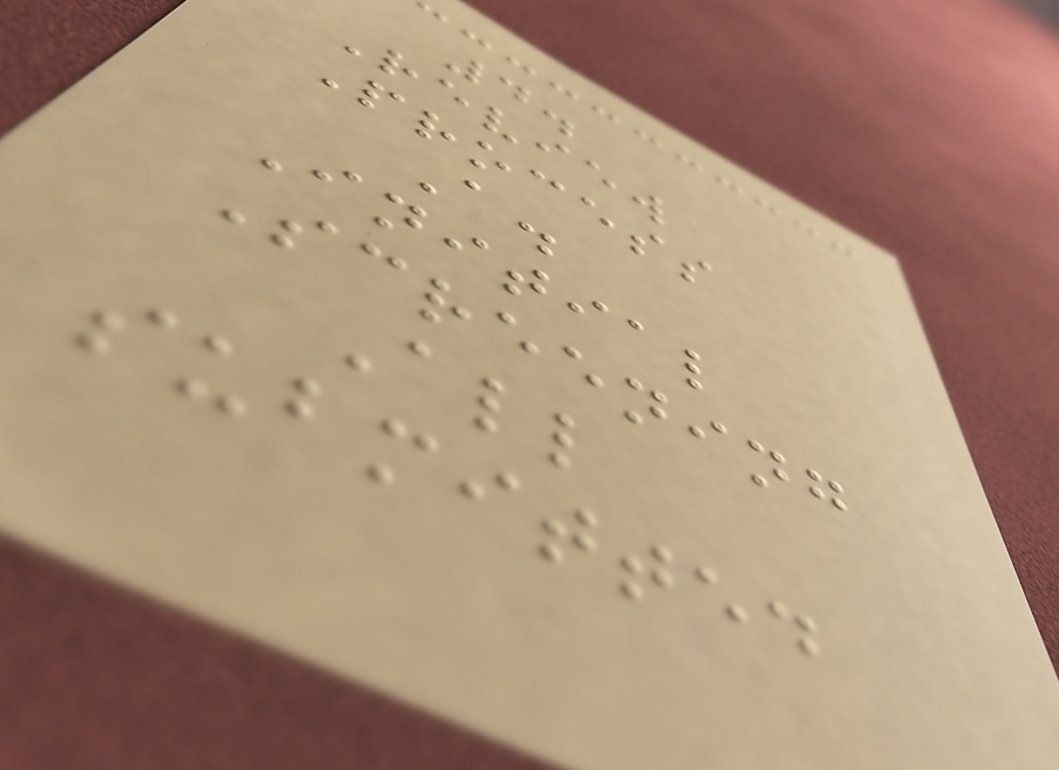4.
Review
Process
A.
Initial
Screening
All
submitted
